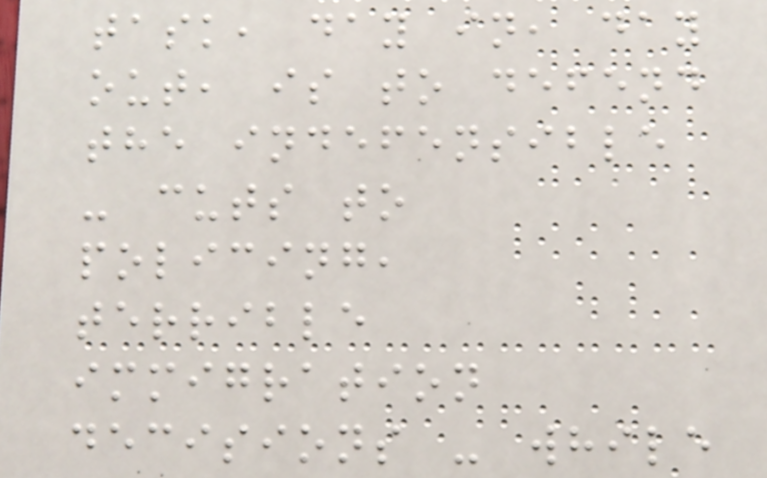task, day in, day
out, is to defend
the indefensible
- cuts to
policing,
terrible
immigration
decisions - while
